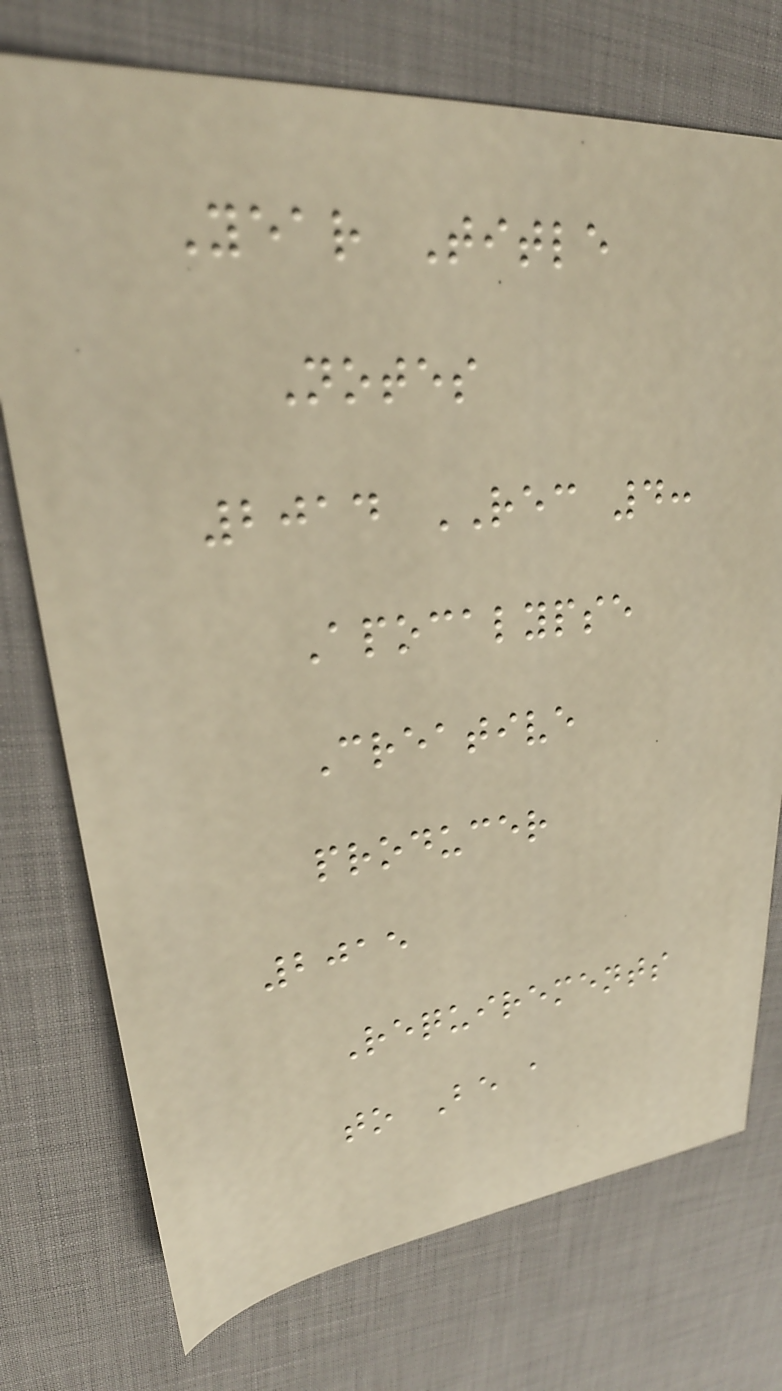Year Title
Notes
2014 REC 4:
Apocalypse
Creative
producer
2015
Requirements
to Be a
